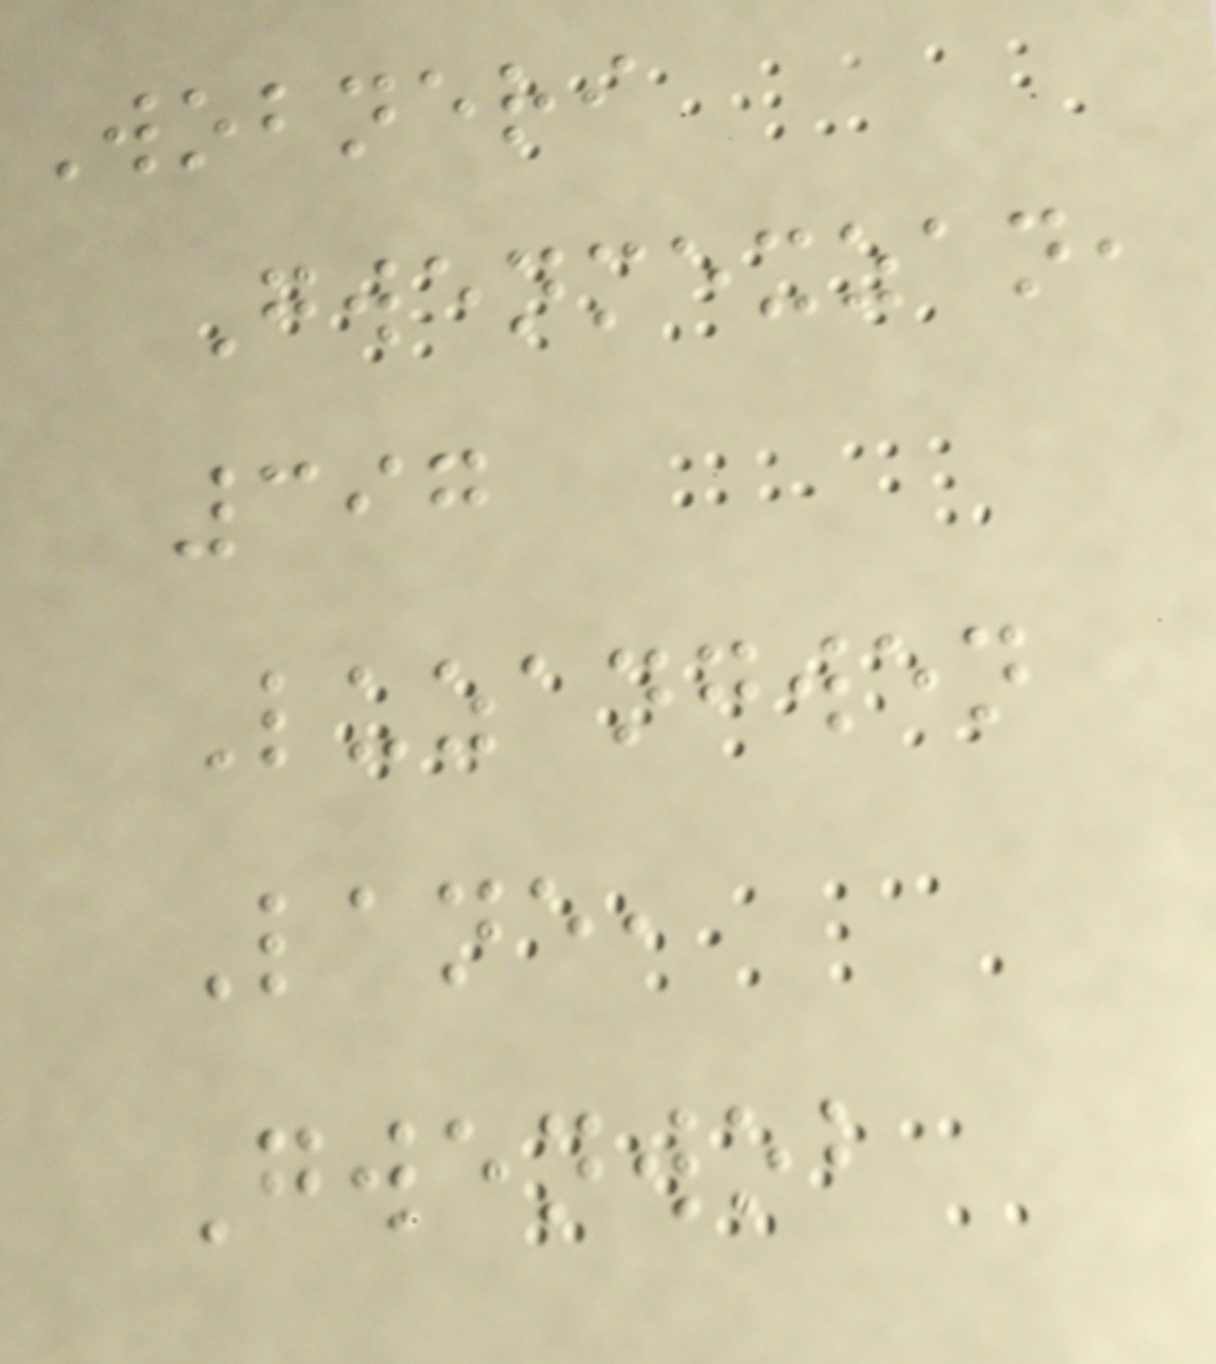Wobneri
Gwenmexzan,
397
Luzangwen
Lane,
Gwenwob
